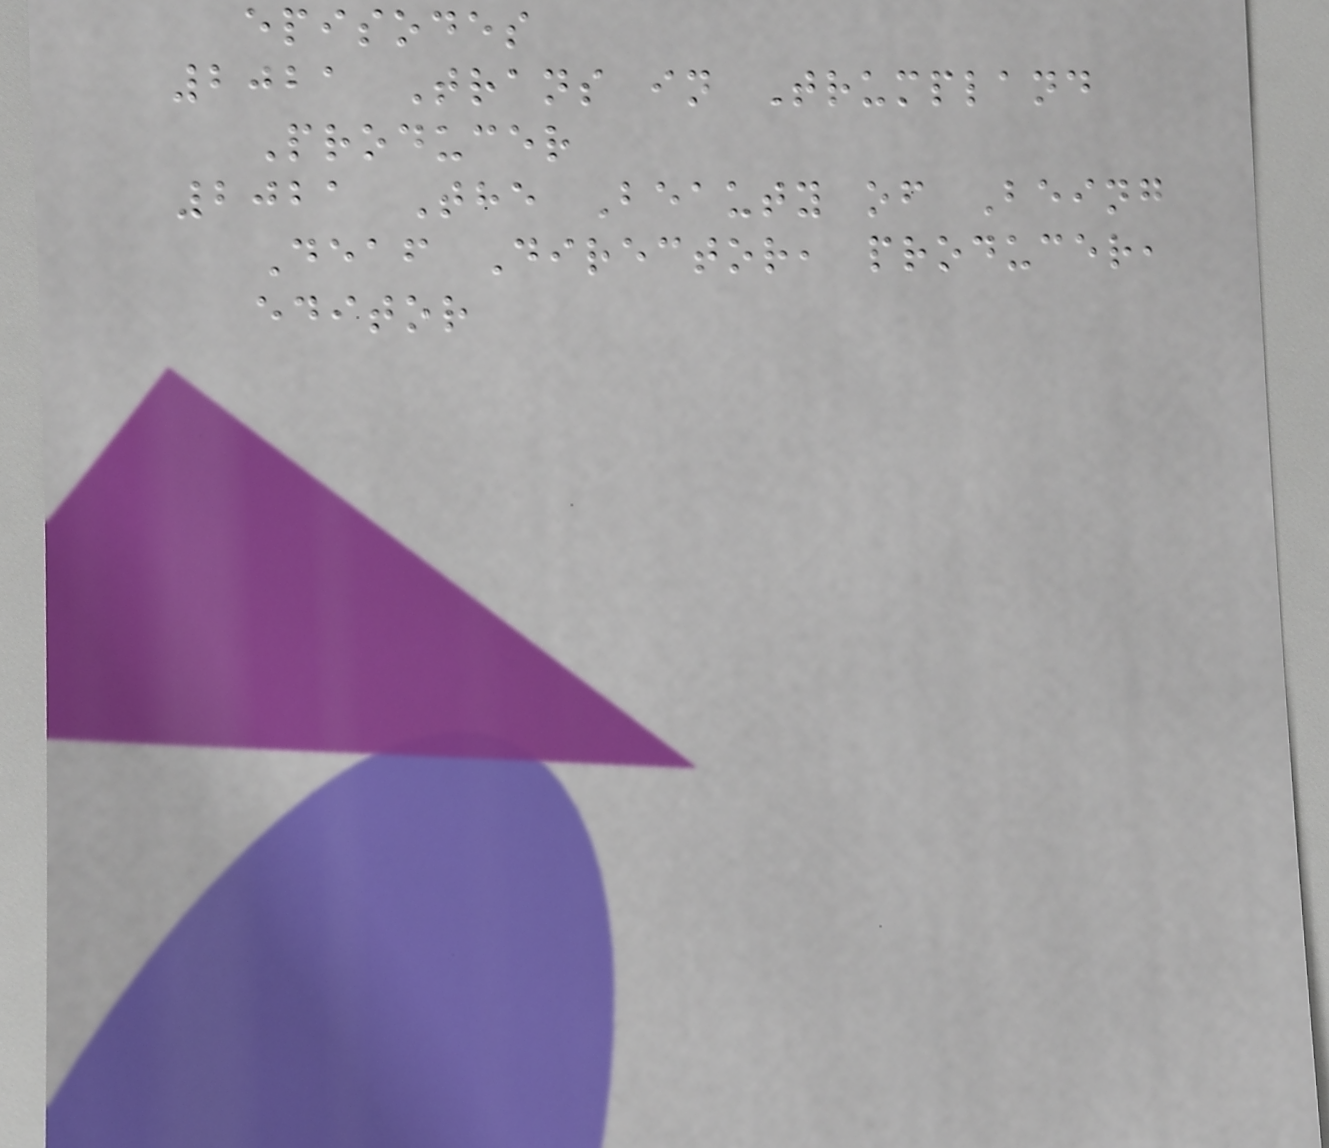episodes
2021 Trans in Trumpland
Producer
2021 The Beauty of Being
Deaf Director, producer,
editor
